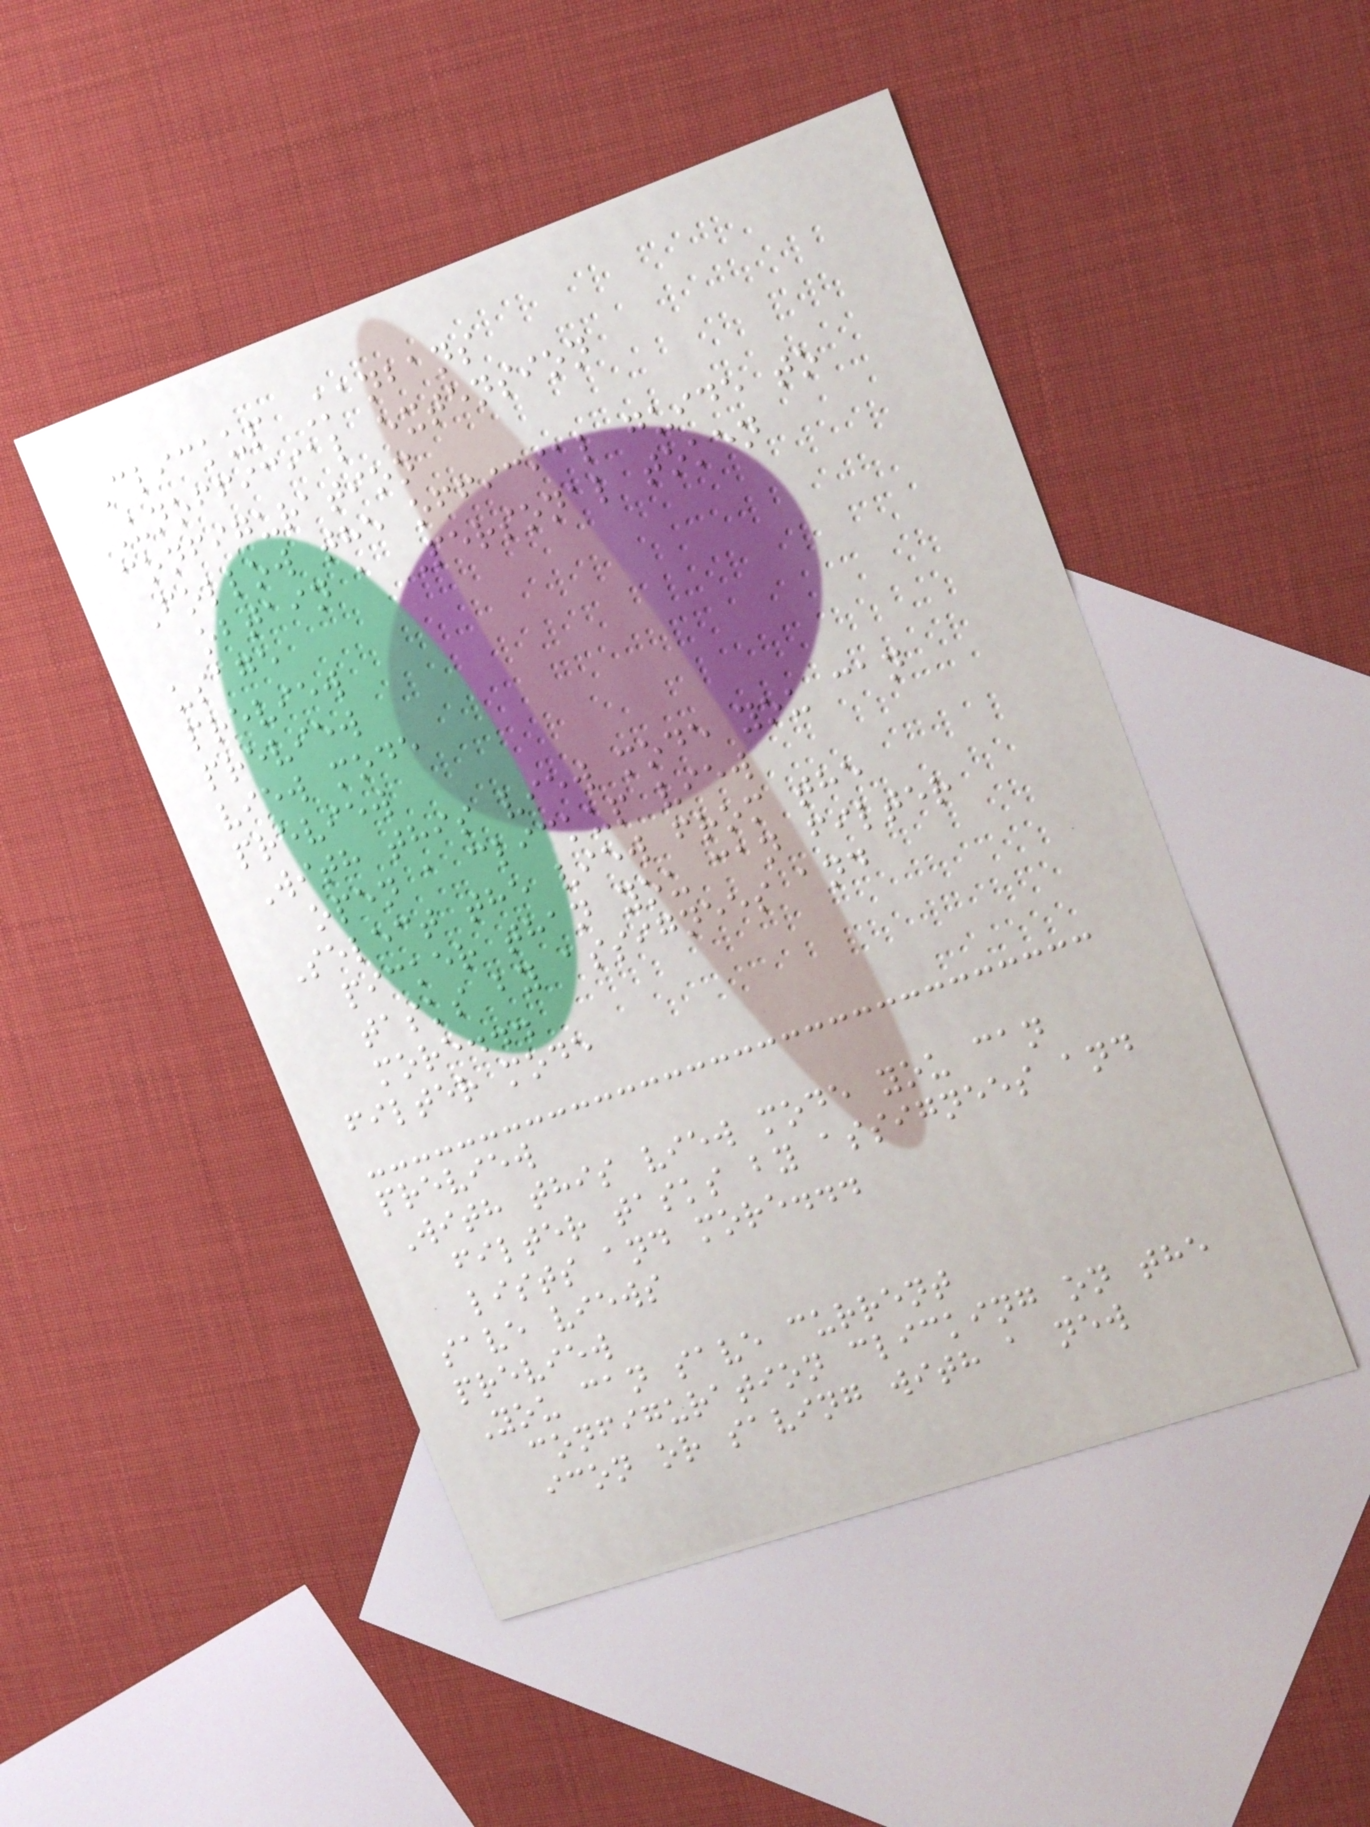Clickup Kanbans
Unofficial extension
configuration
Follow the official guide to
obtain a Personal token
usage
preview
preview
view mode
preview
With this view mode you can
open a clickup view
Select the view from the
picker than you can filter
tasks by assignees and
more...
filter mode
preview
With this view mode you can
filter tasks by assignees and
lists and more...
save views
preview
You can save current
configuration clicking on the
icon or saving with a new
